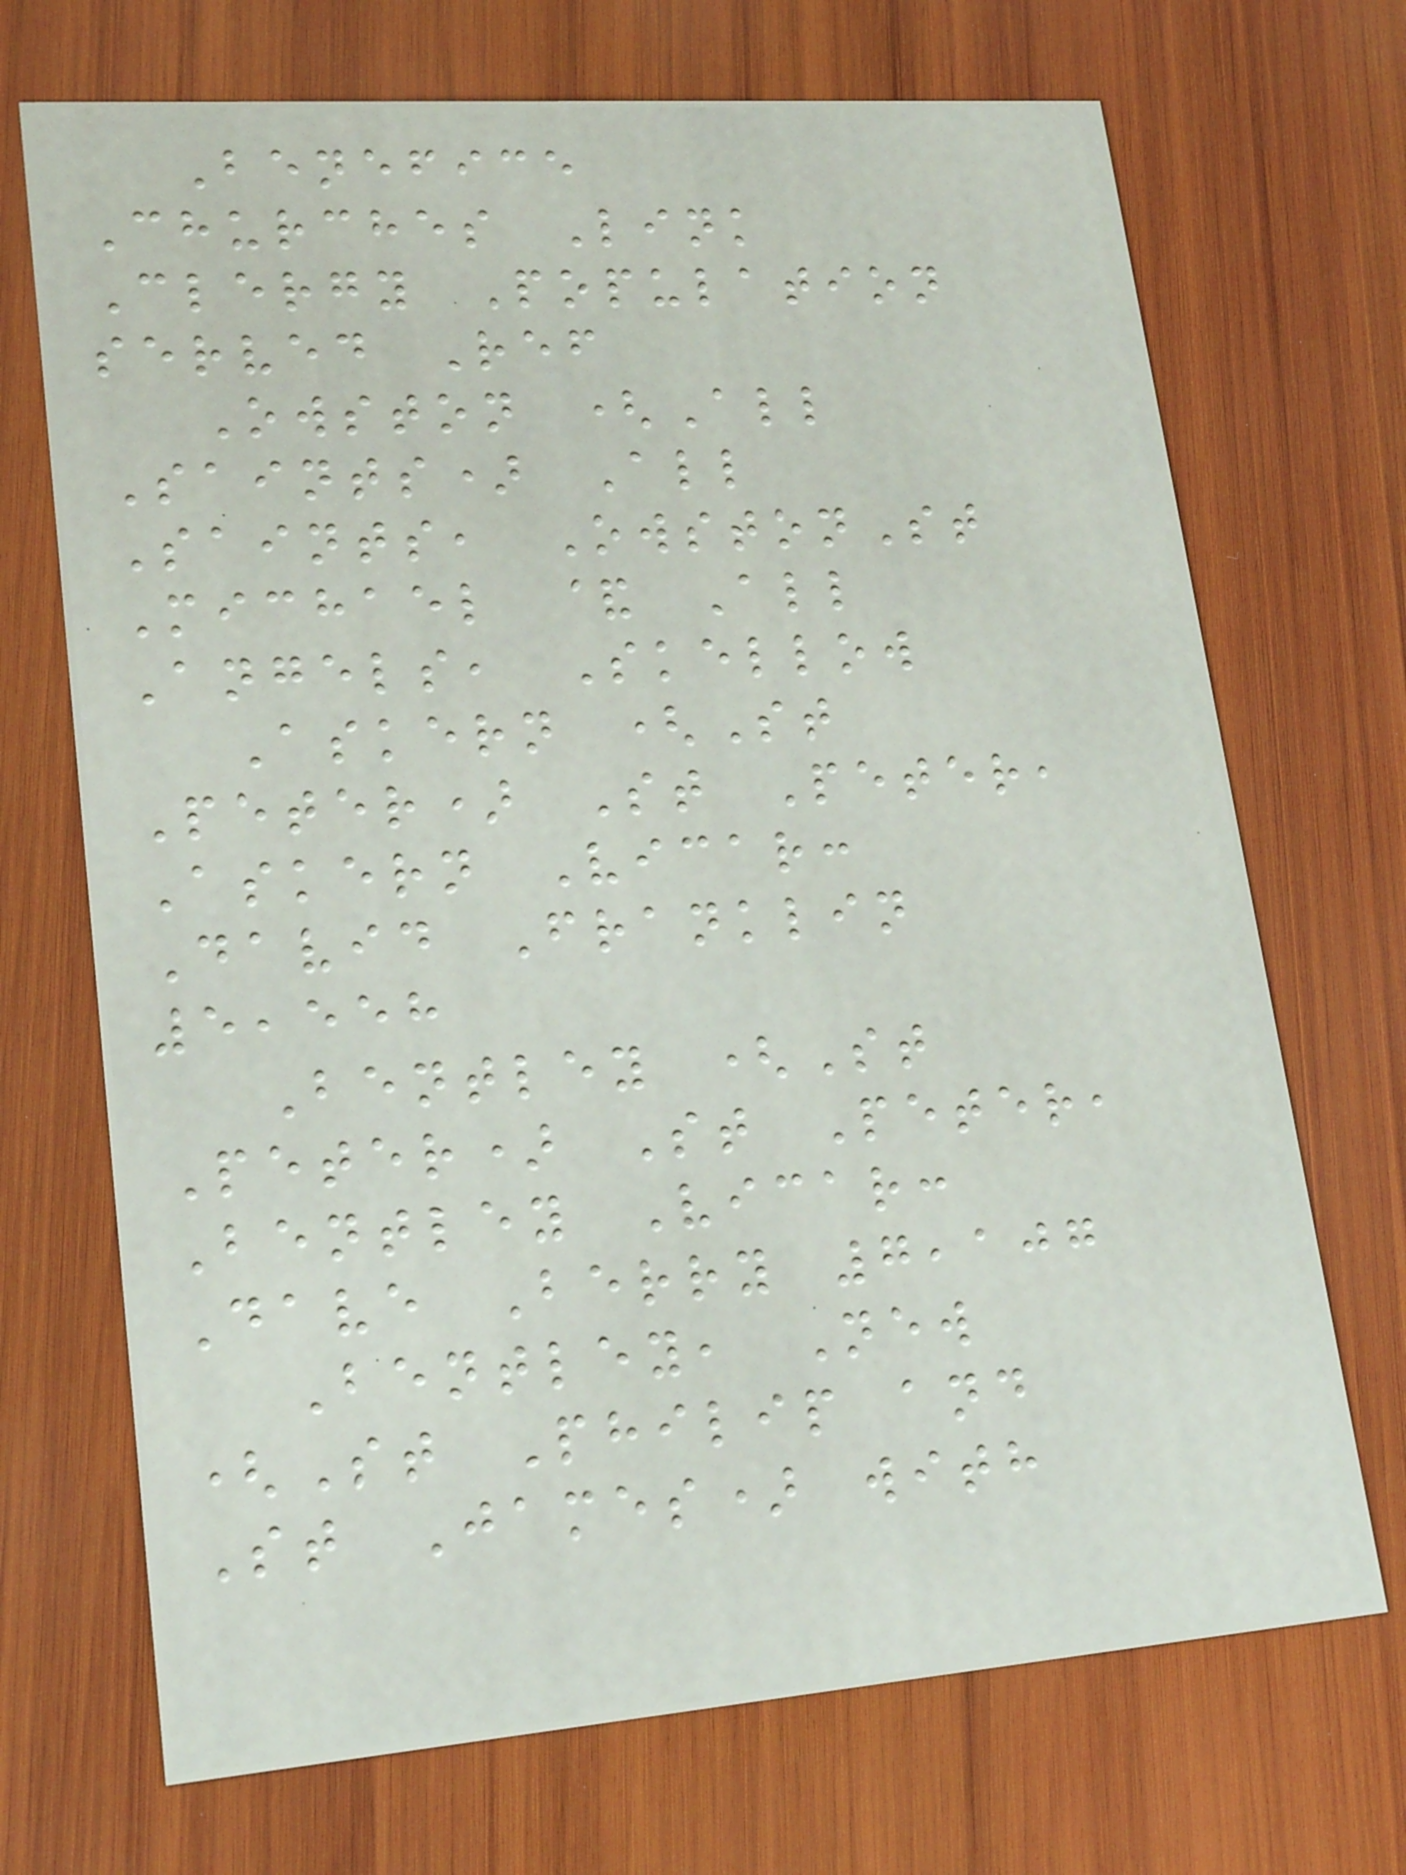Benefice
Churches Link
Clergy Population
served Ref
Owston (All
Saints) All
Saints, OwstonSt
Michael & All
Angels, Skellow
Askern (St
Peter) St Peter,
Askern Vicar:
David Franklin
5,558
Bentley (St
Peter) St Peter,
Bentley Vicar:
Dave Berry 7,107
Bentley, New
(St Philip and
St James) with
